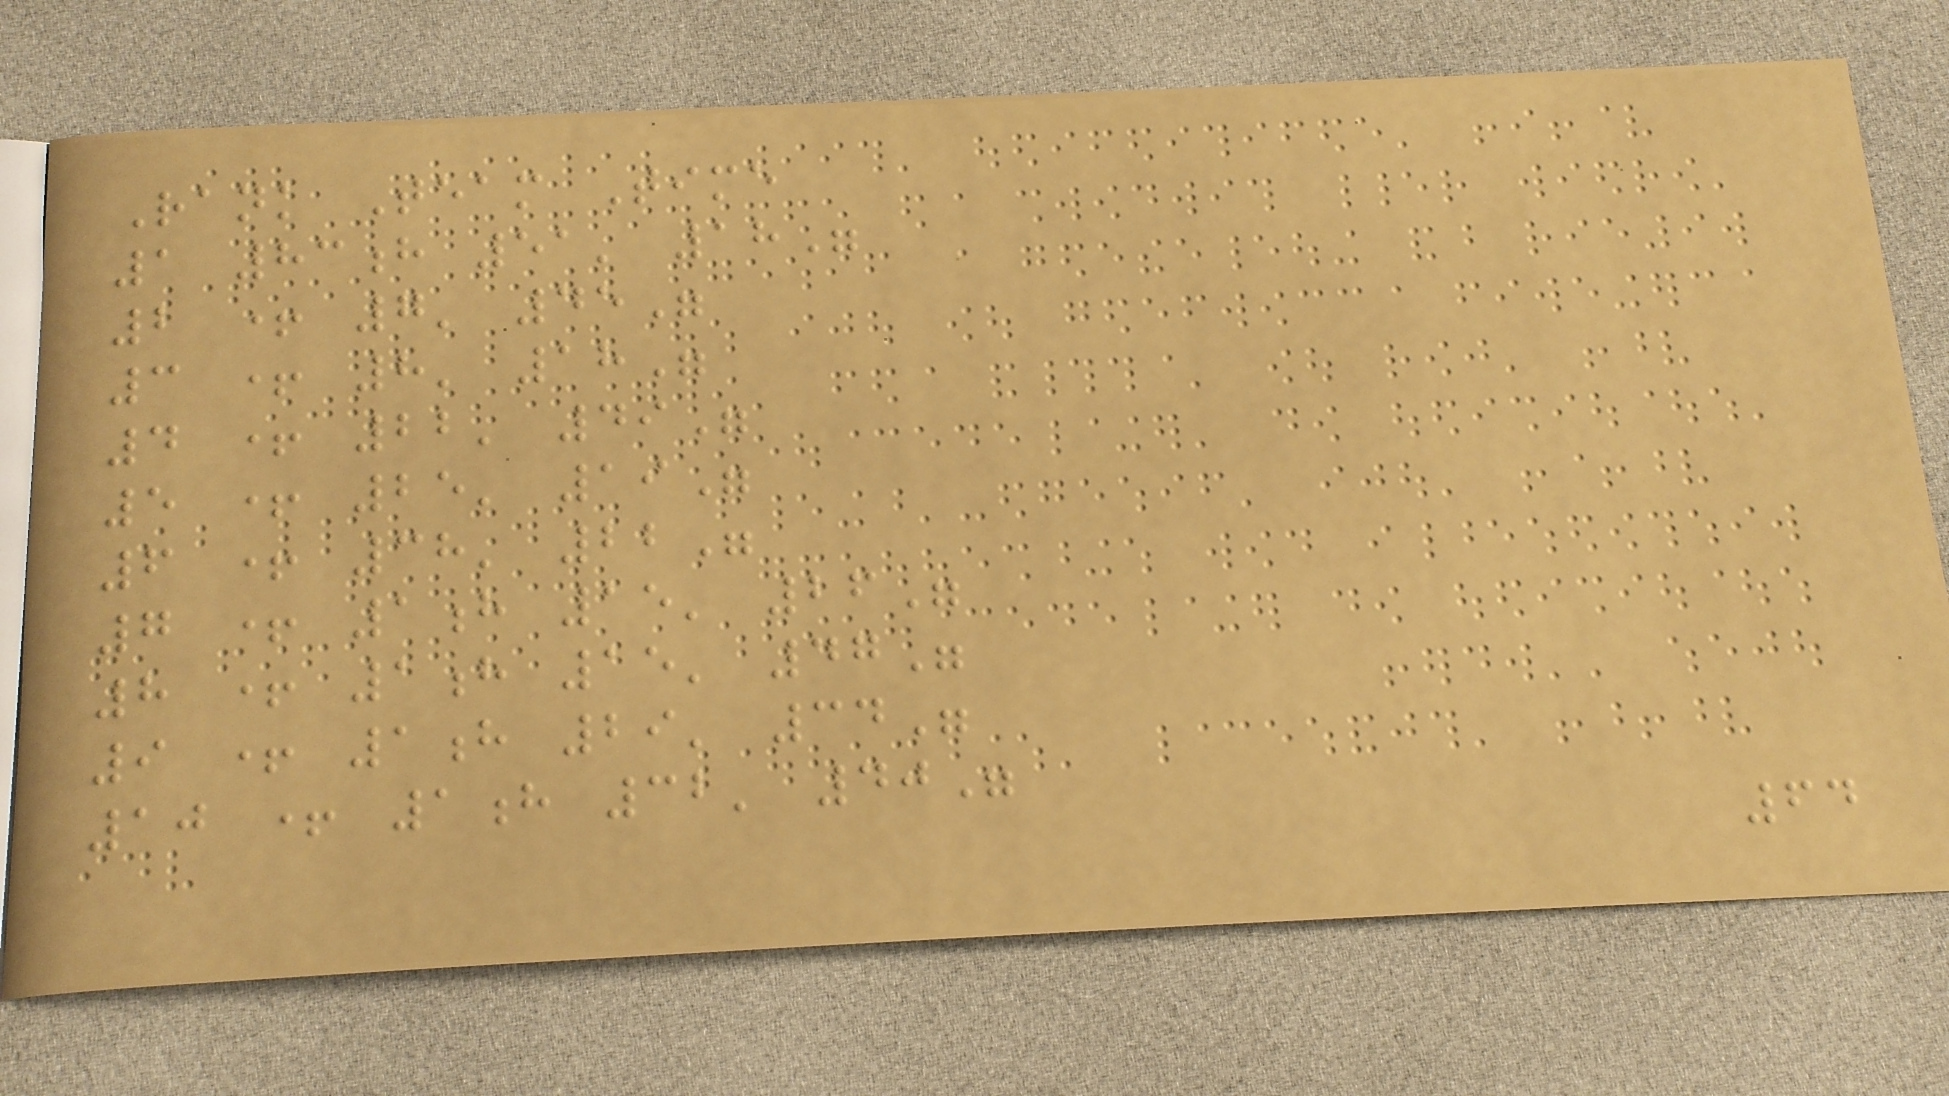Rank Team Time
1 83h 51' 18"
2 + 7' 45"
3 + 8' 18"
4 + 22' 49"
5 + 25' 19"
6 + 38' 22"
7 + 1h 15' 26"
8 + 1h 15' 47"
9 + 1h 29' 34"
10 + 1h 32' 40"
64
